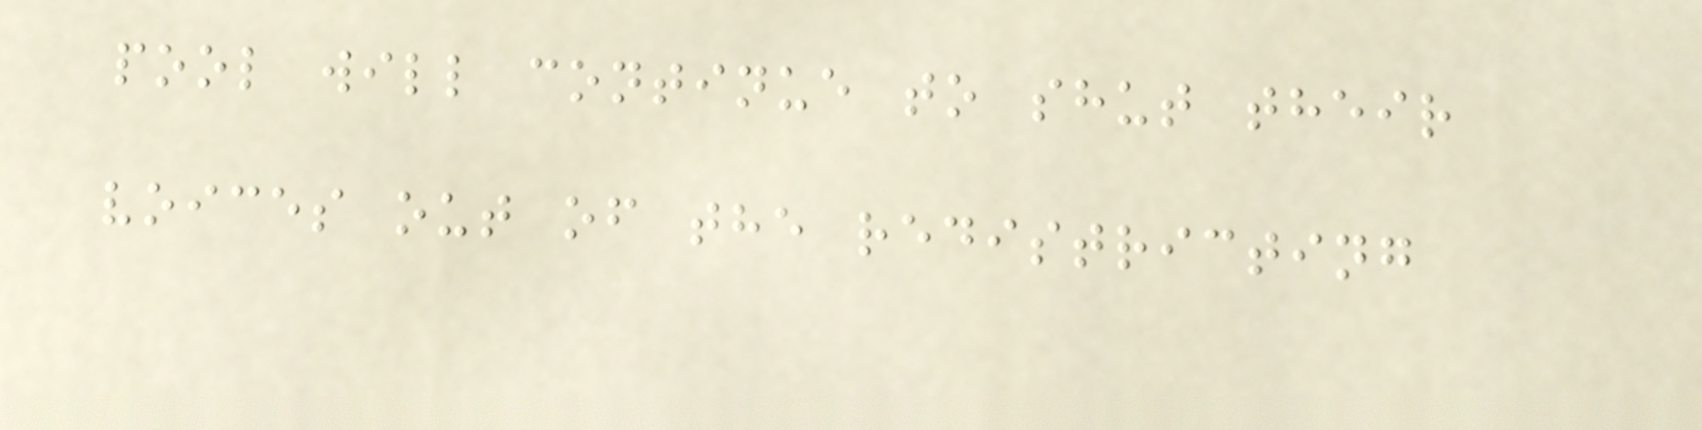pool will continue to shut their
voices out of the redistricting
